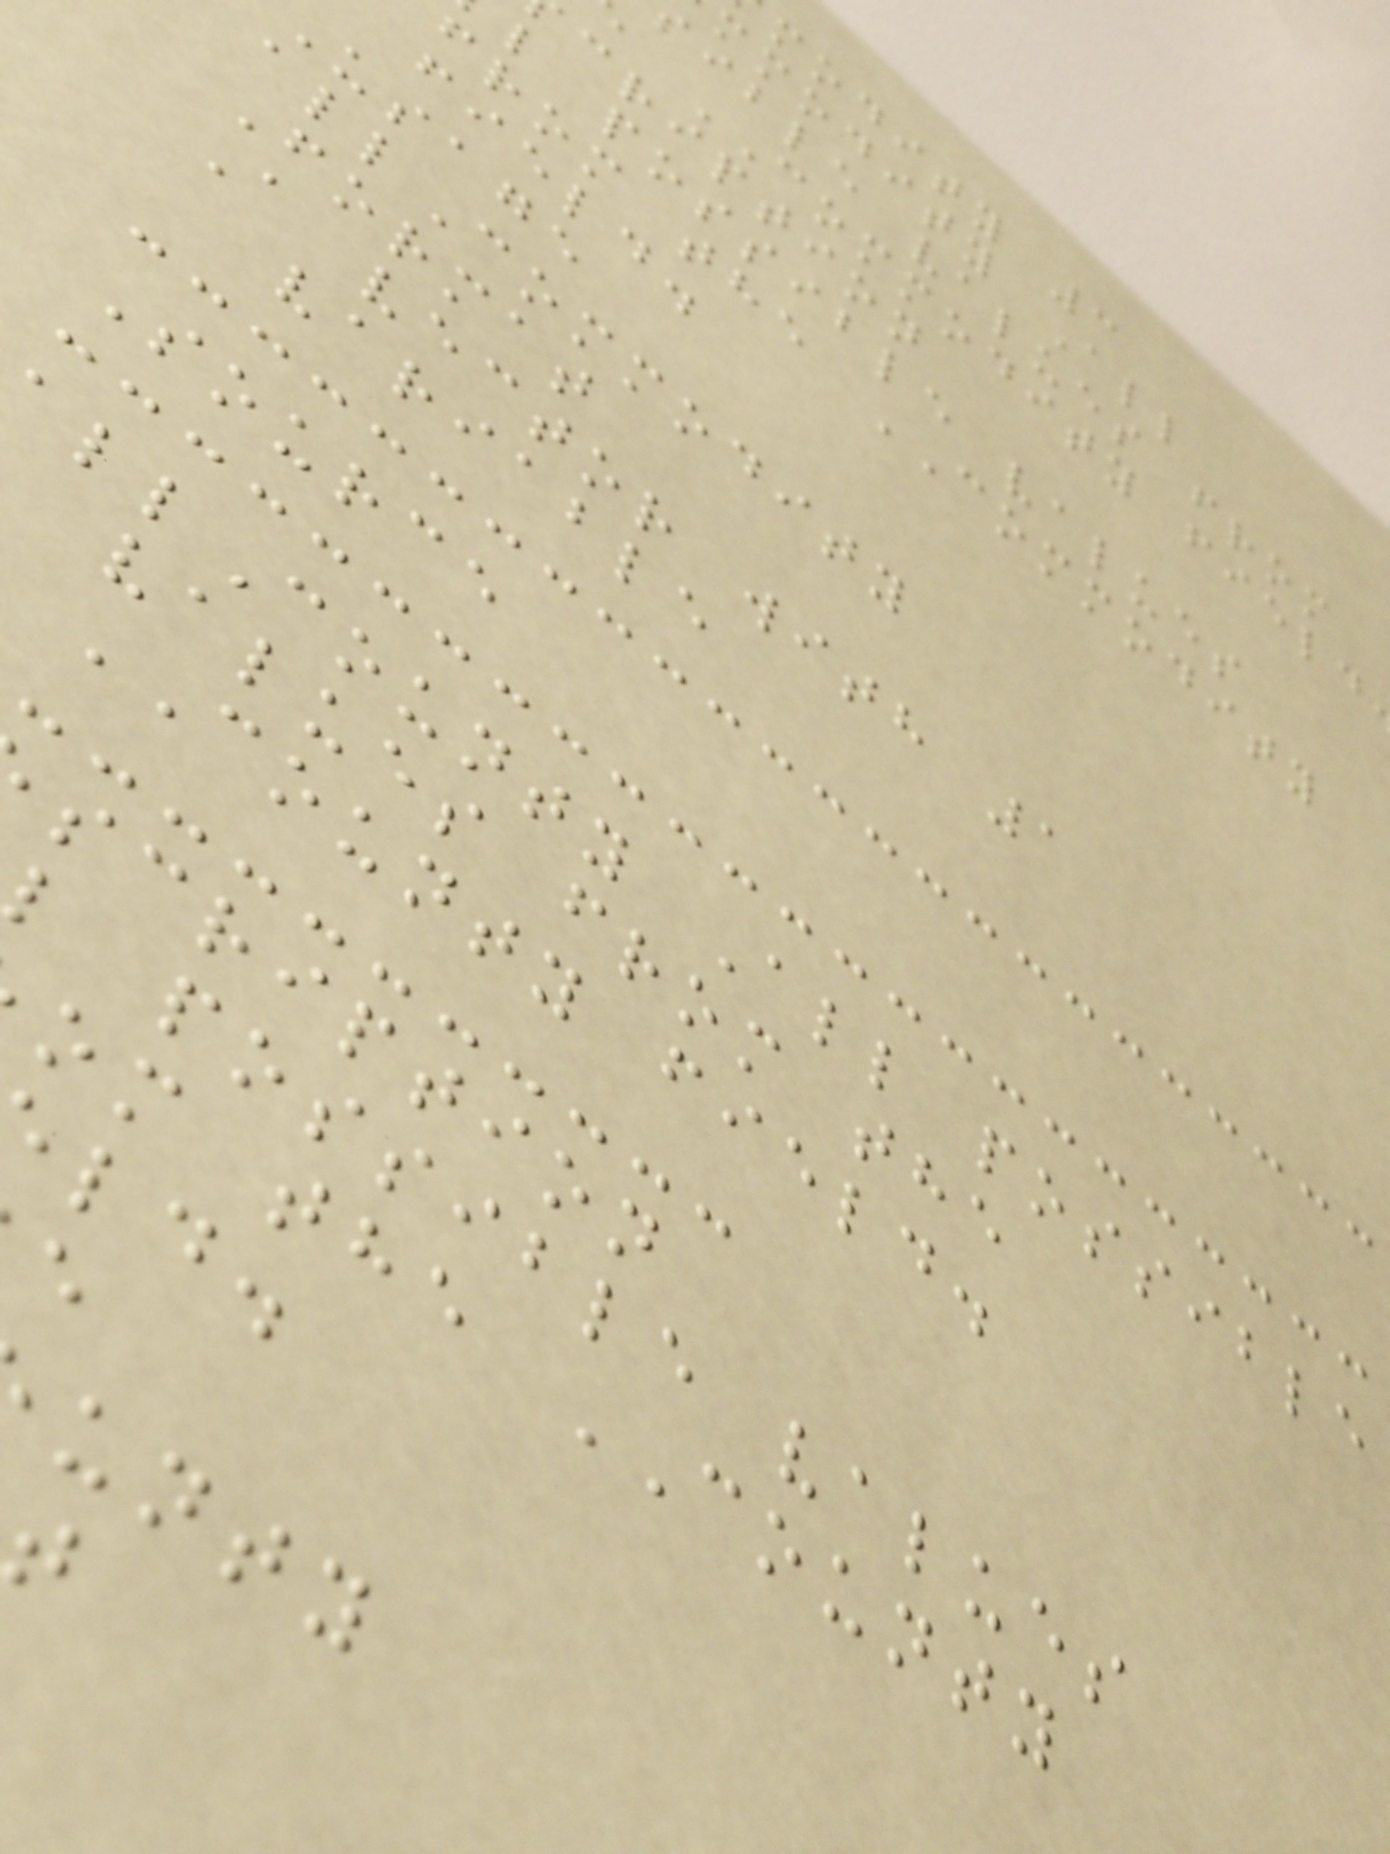modity 3
mmodity All
sible values from
COMMODITY field
cription
l possible values
from the COMMODITY
field.
usage
allCommodity
Format
A vector with 1
variable
Source
allCounty All possible
values from the
COUNTY field.
scription
l possible values
om the COUNTY
unty
